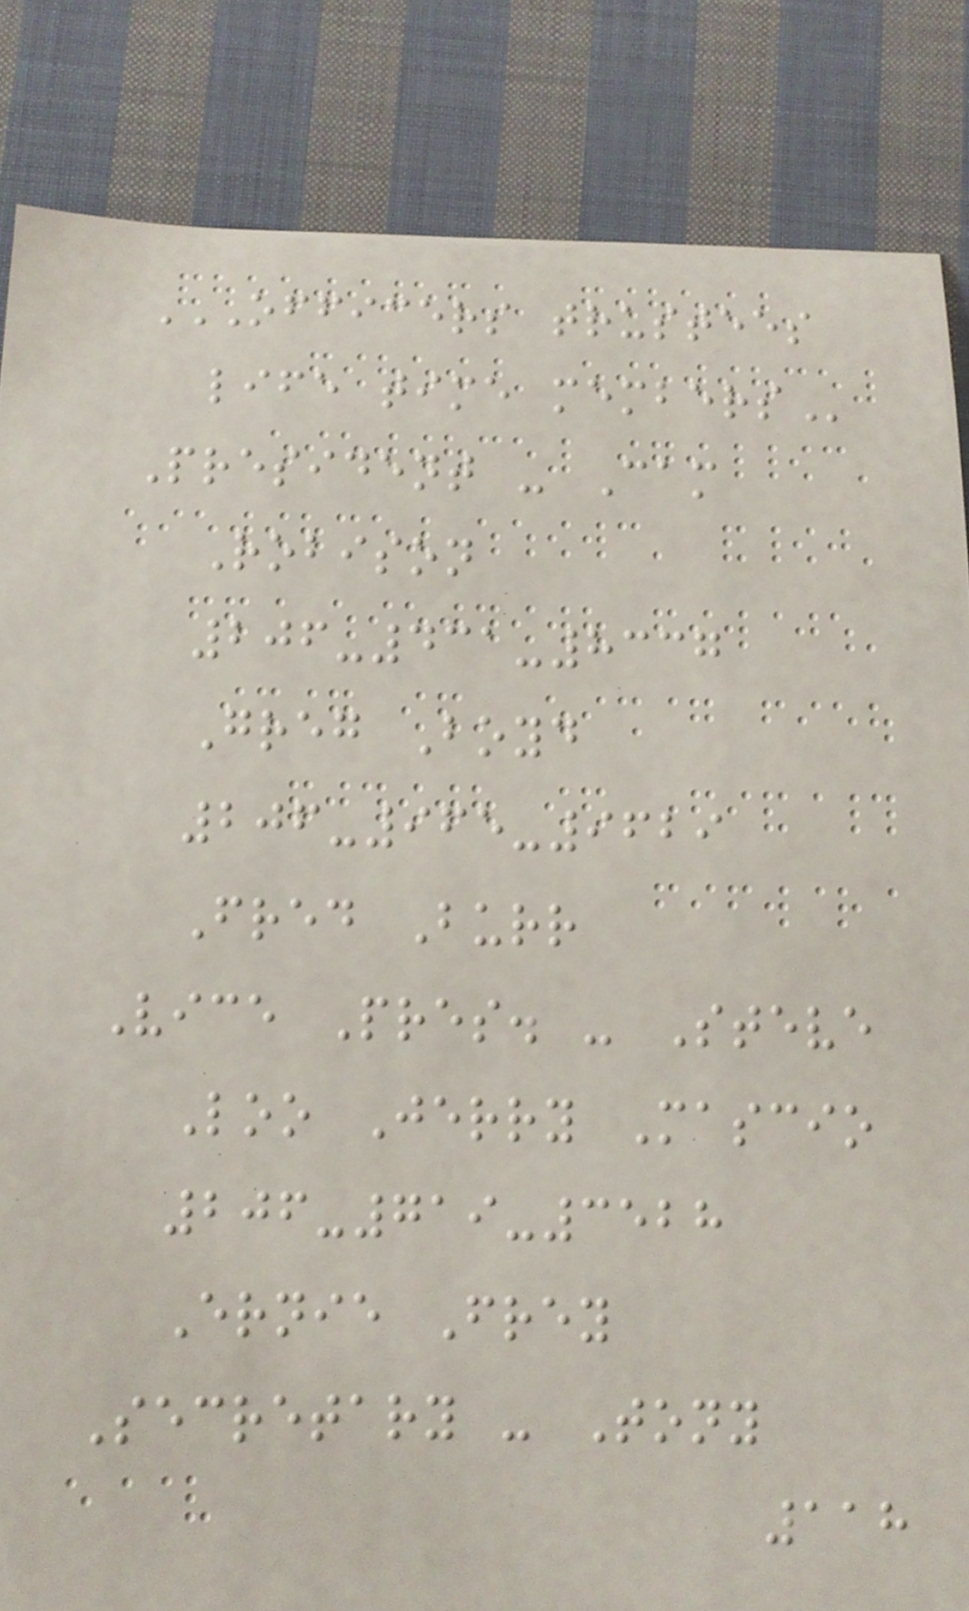OFFICERS TRUSTEES
LIFE TIME MEMBERS
President - Cam
Robison
206-431-8337
Greg Boyd
206-965-9629
Fred Burr
Vice Pres. - Steve
Loo Jerry Mascio
206-719-3528
Ernie Frey
Secretary - Tony
118
